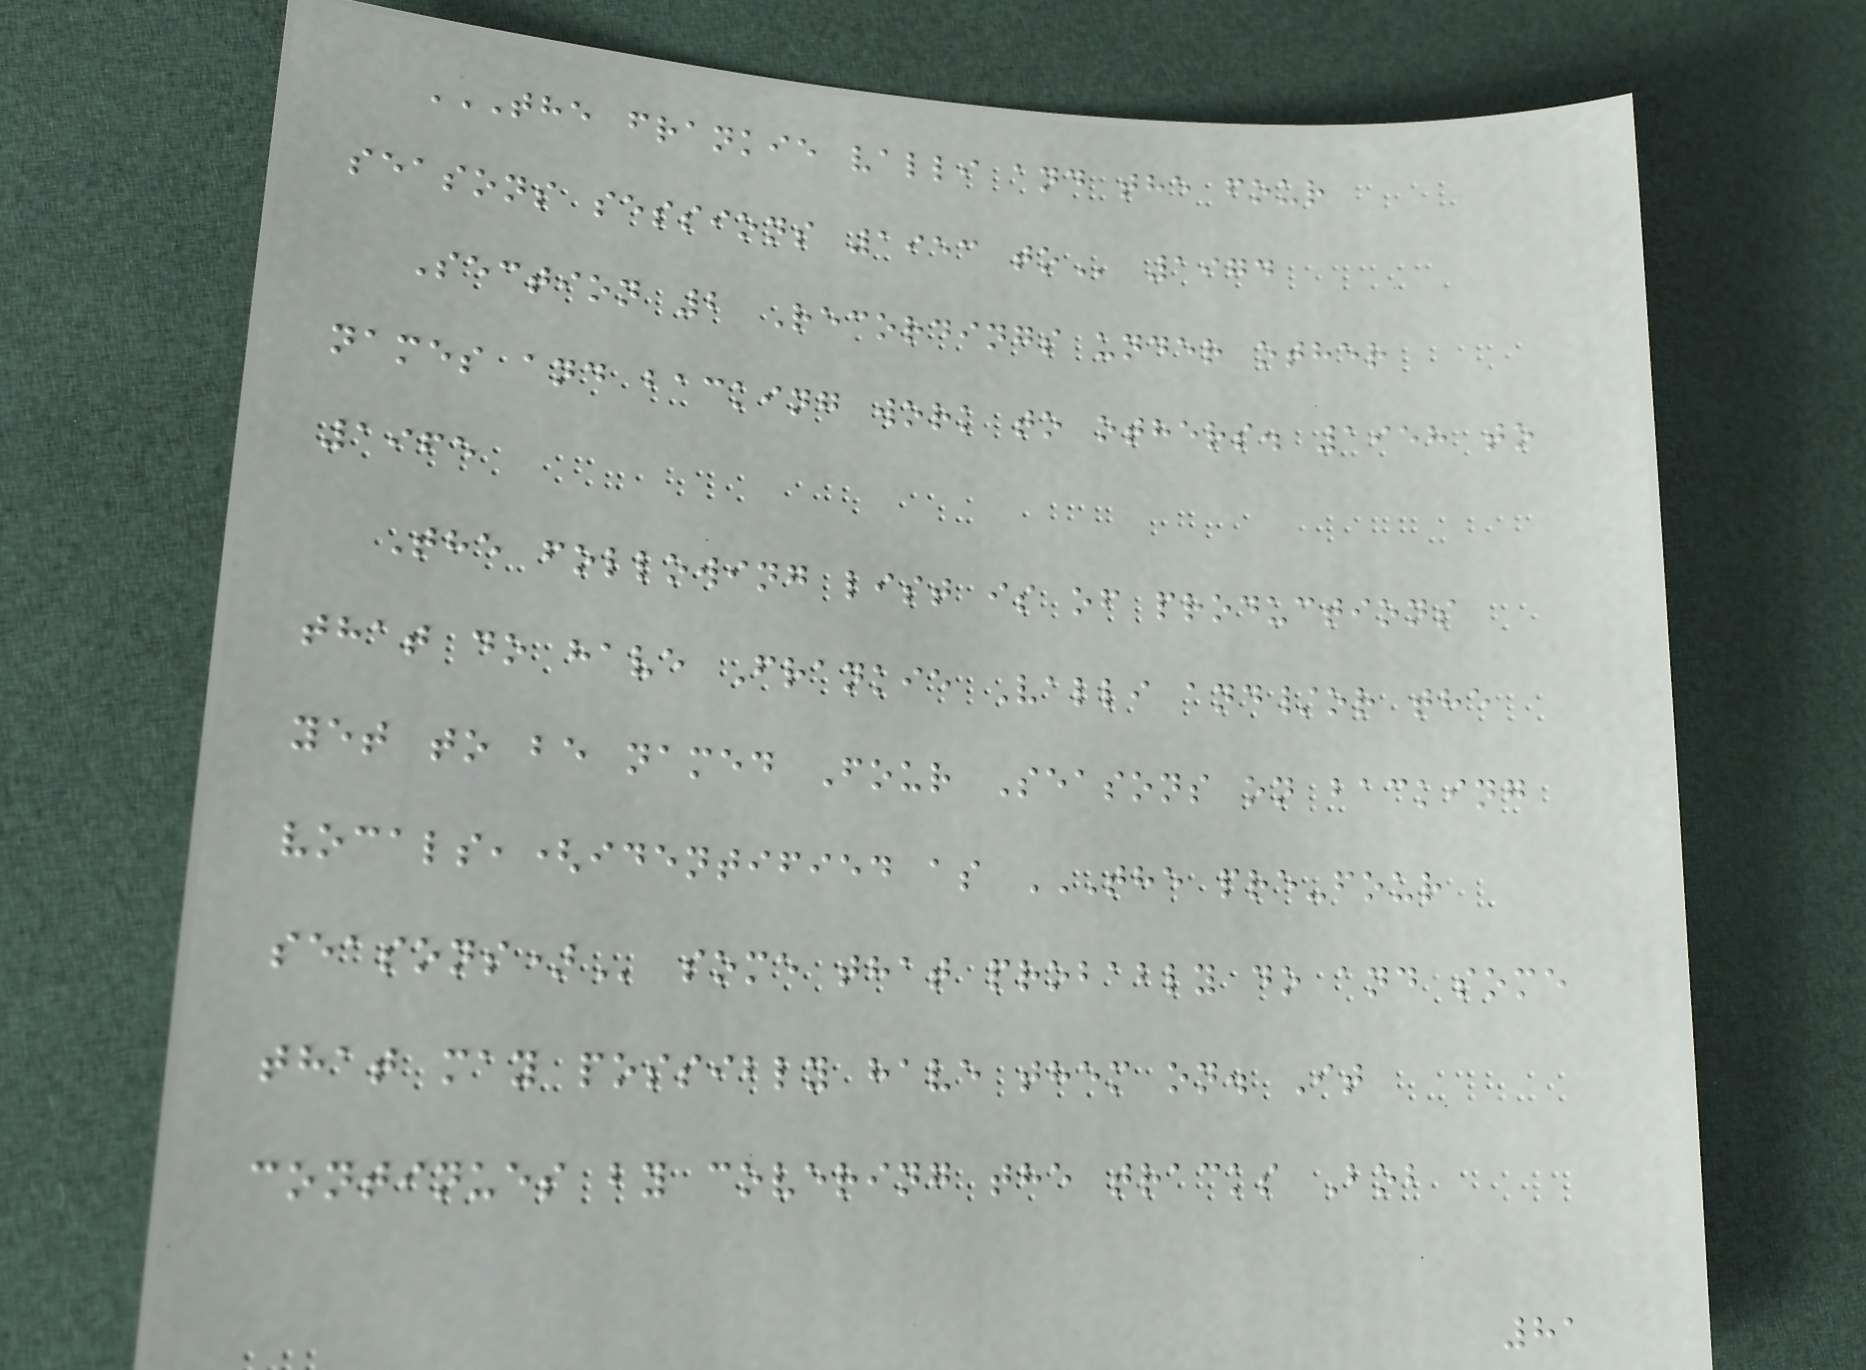THE FRANKIE VALLI AND THE FOUR
SEASONS SESSIONS 1953 TO 1974
Section 2 Recordings under other
names and backing work to others. 1958 to
1965
The following list is of productions
that do have Frankie Valli and/or the
yet to be named Four Seasons on backing
vocals,(identified as THE PRE-FOUR
SEASONS) some that probably do and some
that may possibly have them on. It
continues by covering the tracks Bob
81
